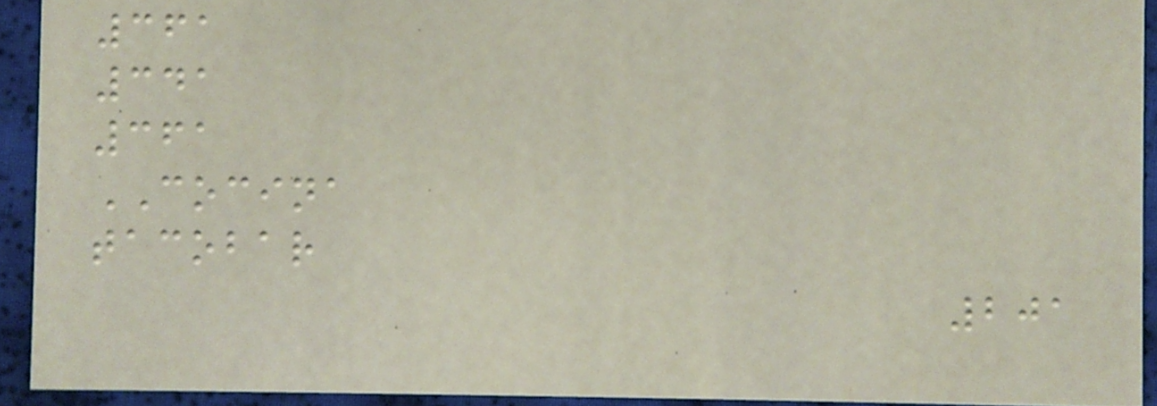361
341
361
COCINA
tacobar
201
